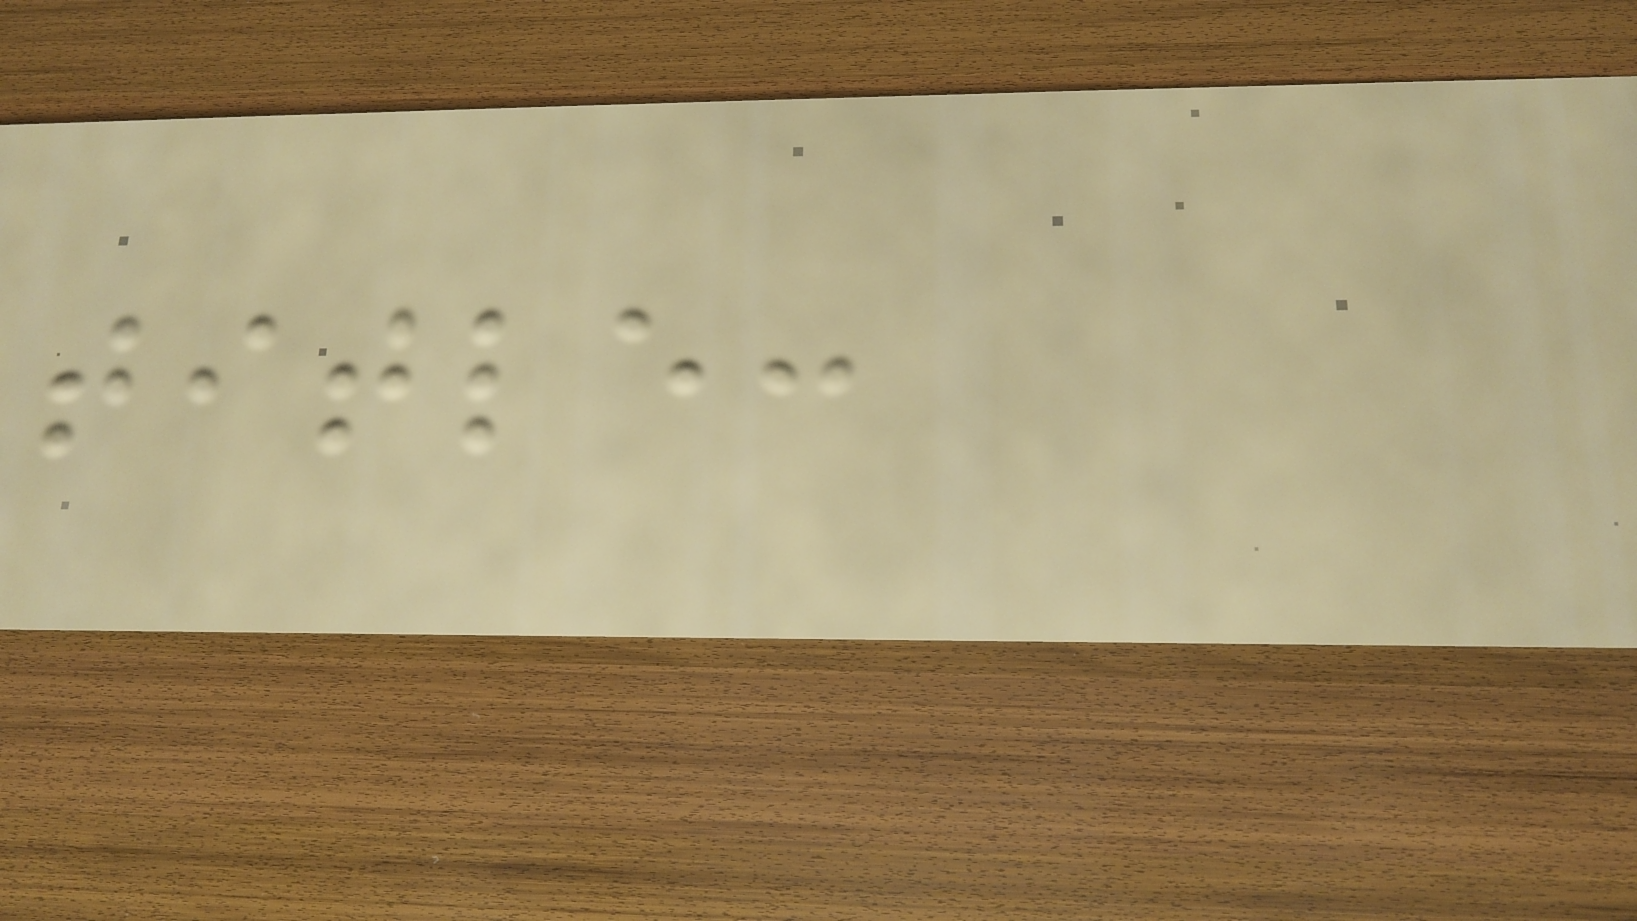title:
